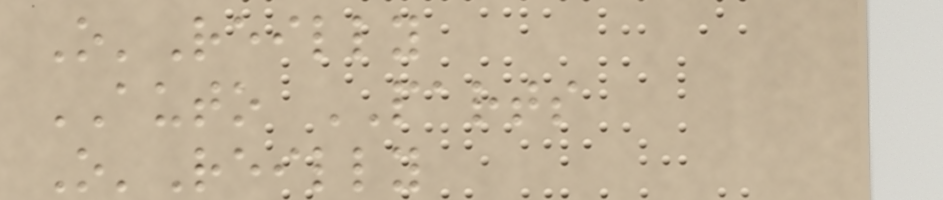O'Reilly
AUTO PARTS
O'Reilly
